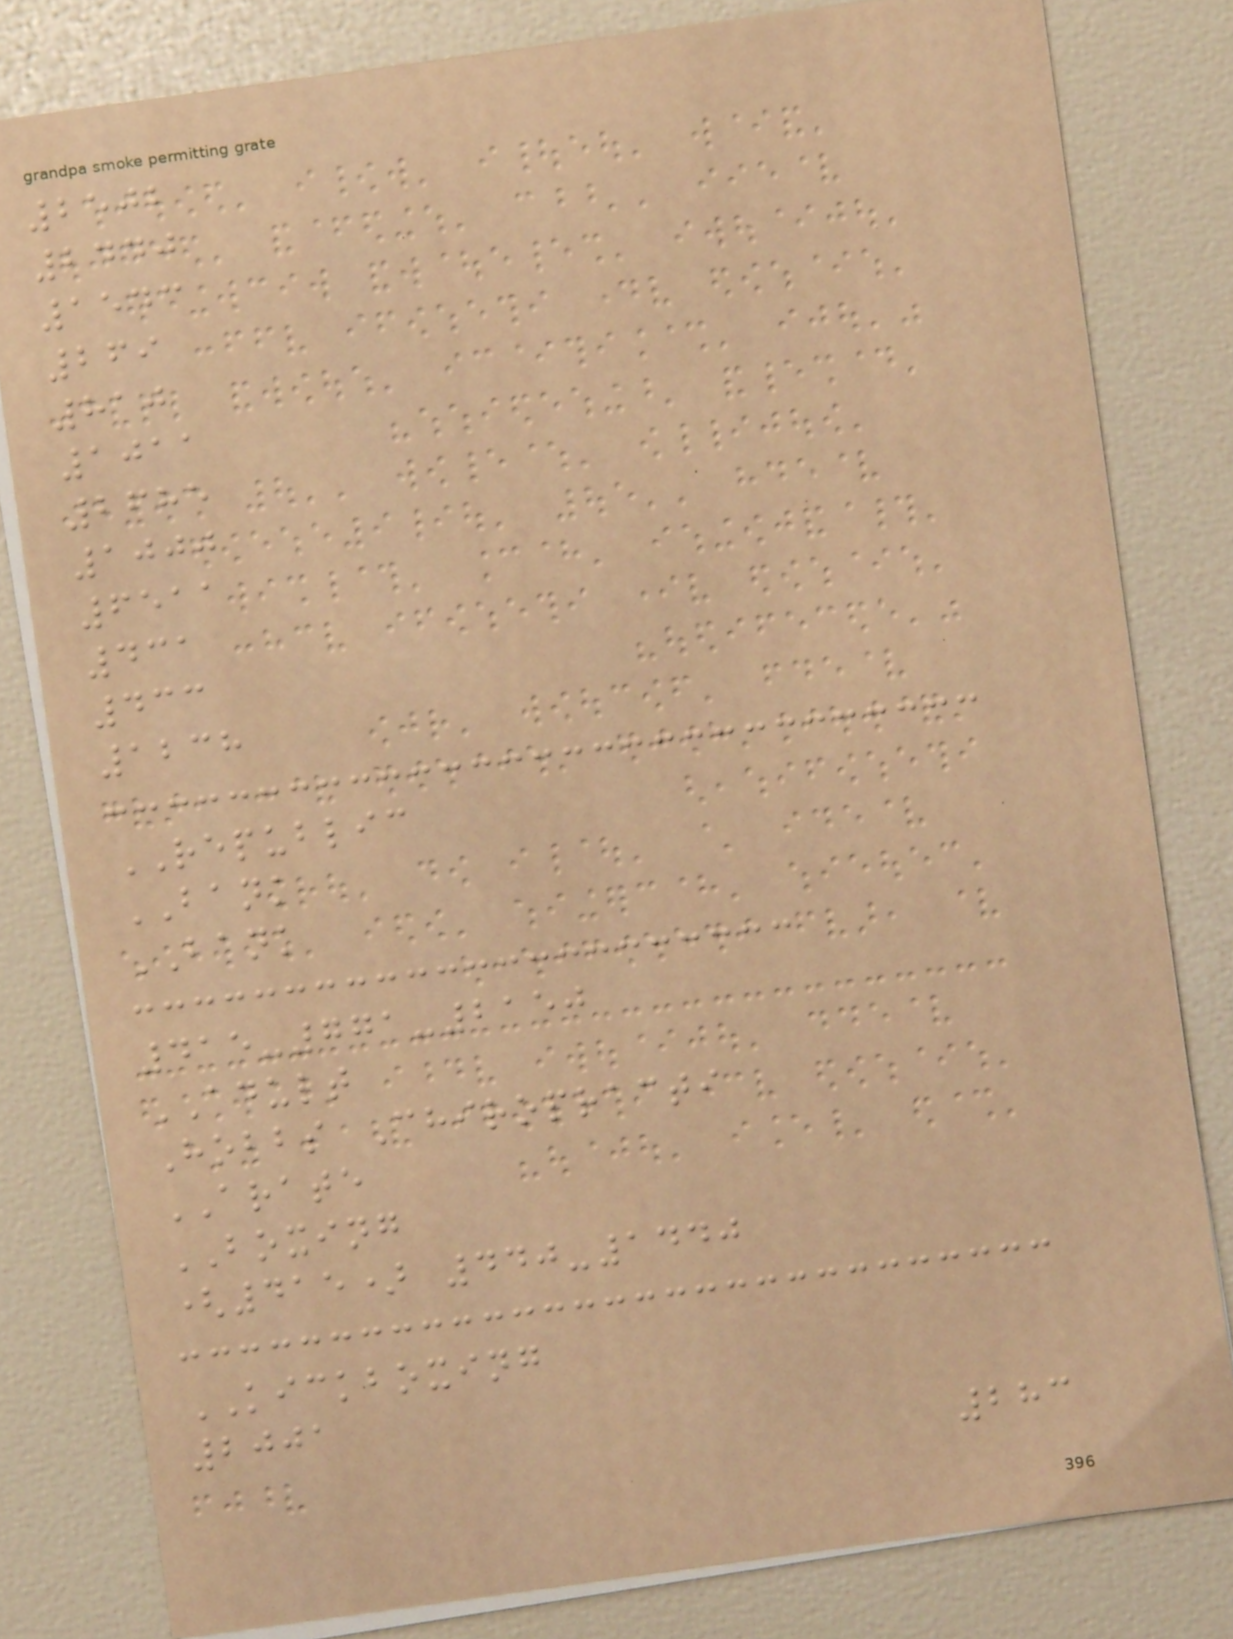2502
2440
1543
269
810
1011
2685
1000
6511
431
433
1238
REPUBLIC
BANK
BANK
415-771-2150
ADULT
Hobbs Chiropracti
ARATE
BOXING
(415) 440-1440
KICKBOXING
2001
283
